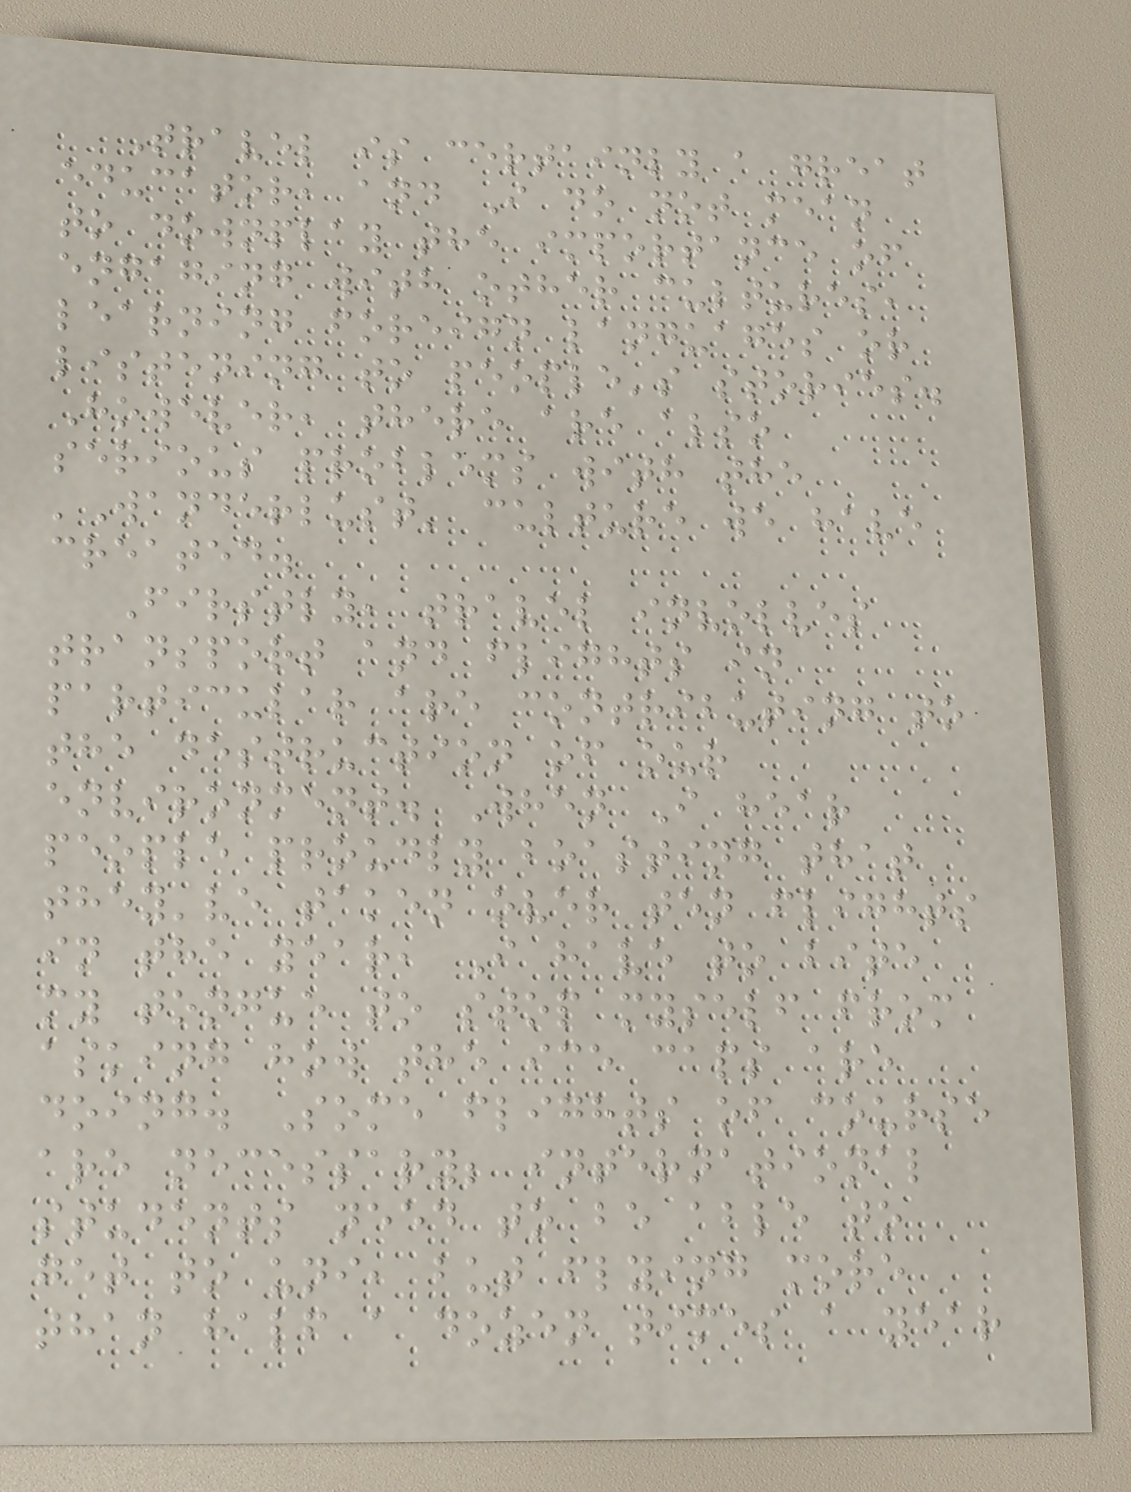Travel is certainly a great
educator, and I do not mean
to downplay the importance of
engaging with other cultures,
learning foreign languages or
listening to people's stories.
However, there are also
serious problems with the
'Wanderlust' culture we have
created.
Firstly, travel involves
transport and flights in
particular are contributing to
the destruction of our
environment. When I hear
people proudly boasting that
they've taken over ten flights
in the year, I have to bite
my tongue to stop myself from
asking how the ice caps are
doing. Some flights of course
are necessary; international
students need to be able to
get to uni, but flying more
than half a dozen times a year
